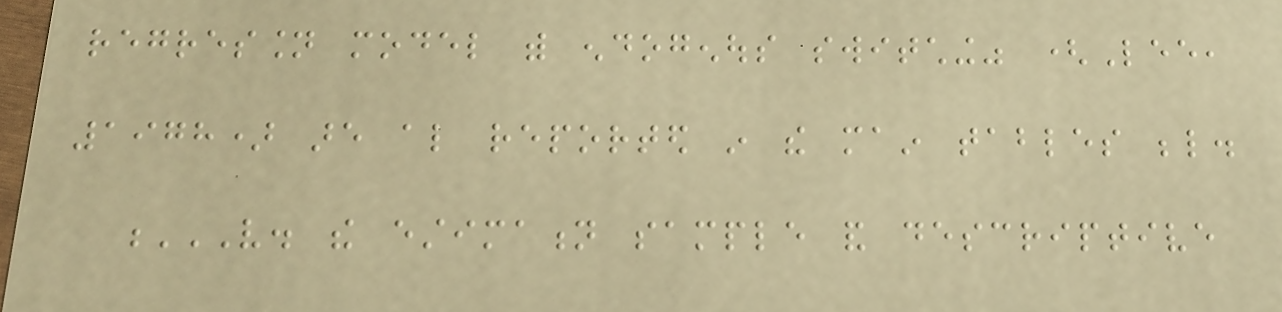regression model with endogenous switching" (Lee,
1978) are also reported in the main tables below.
V. THE ESTIMATION SAMPLE AND DESCRIPTIVE
